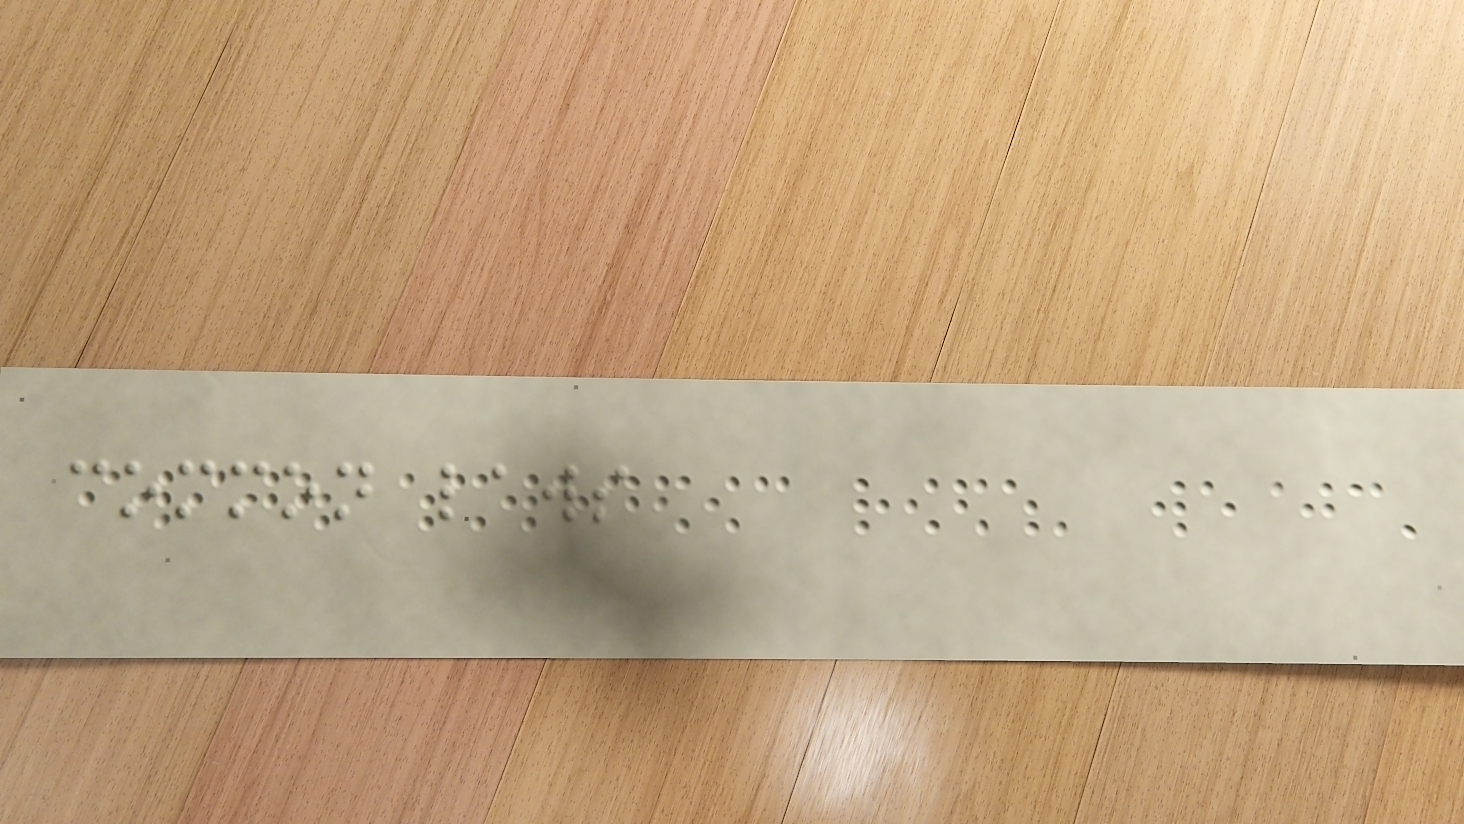common laws
